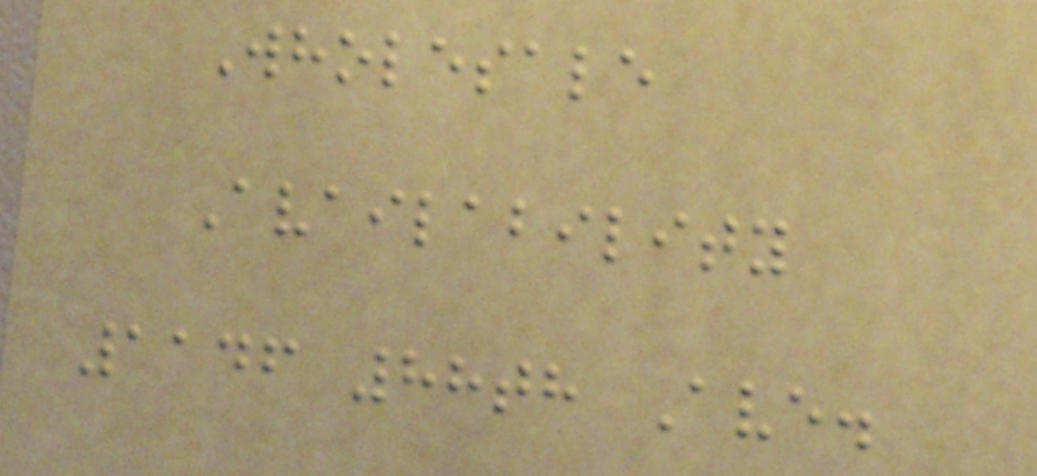Wholesale
Availability
1146 88th Ave.
